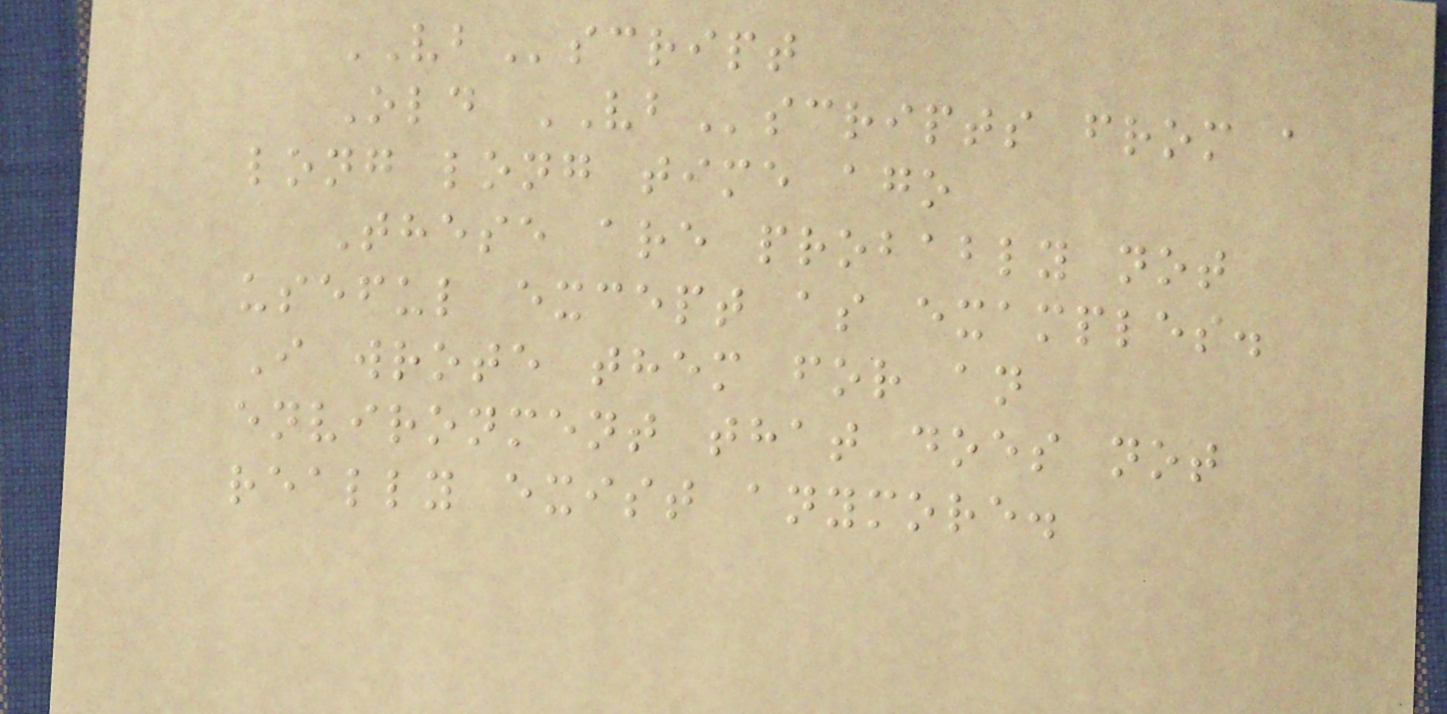VBscript
Old VBscripts from a
long long time ago
These are probably not
useful except as examples.
I wrote them for an
environment that does not
really exist anymore.
